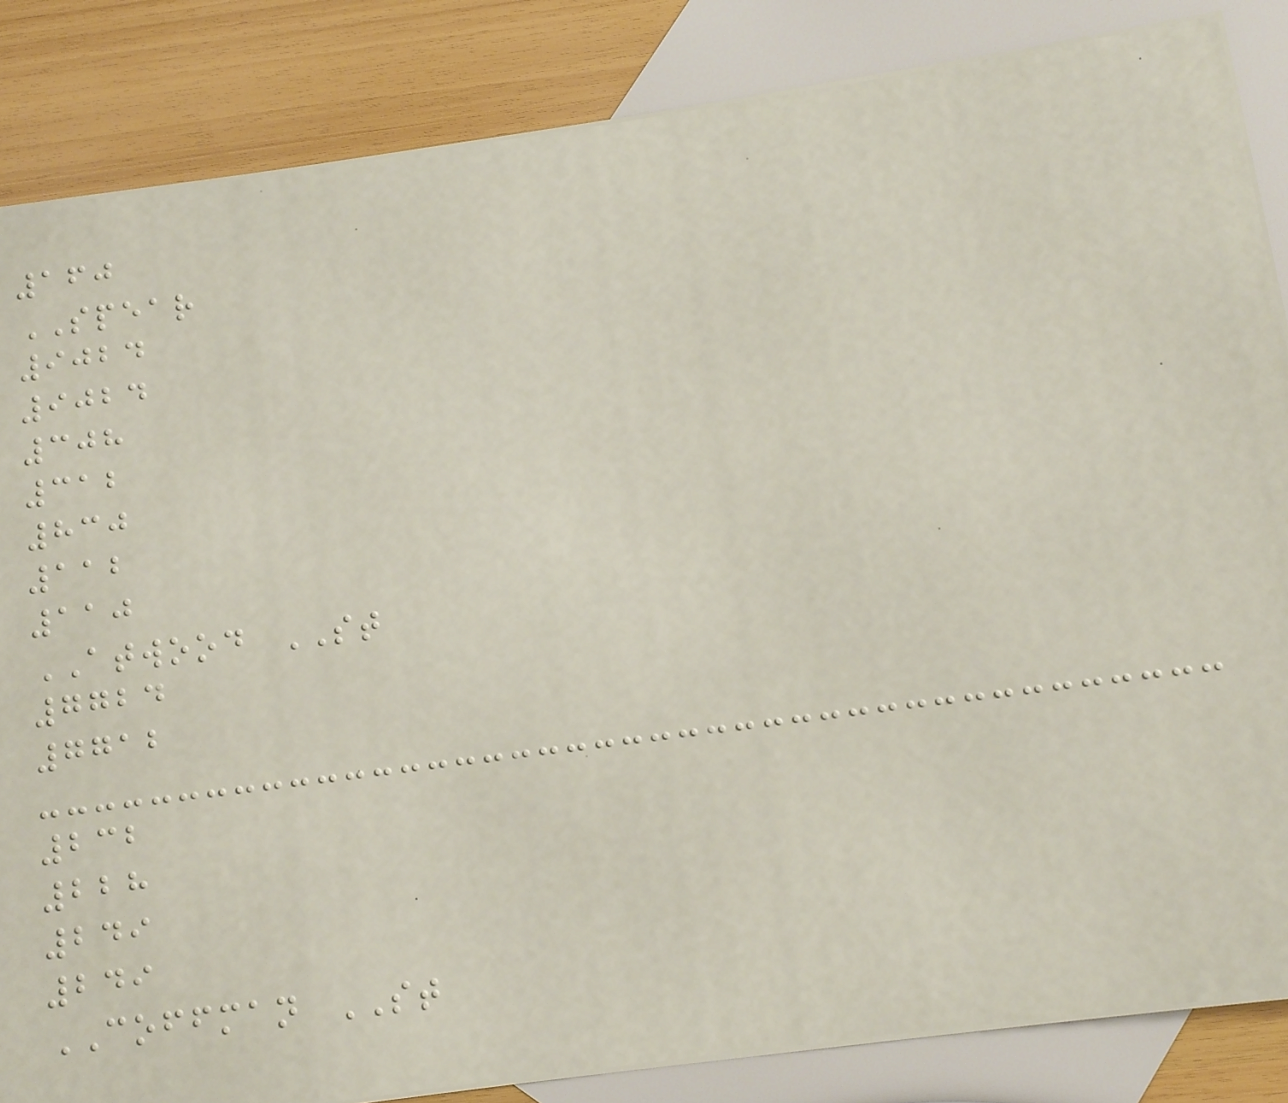160
SPEAR
9024
9024
308
312
830
112
110
ATWOOD ST
7724
7712
232
228
249
249
COFFMAN ST
